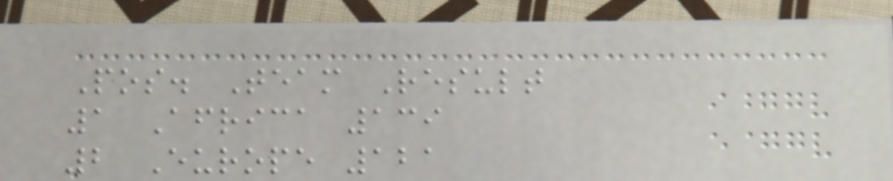Pos. Team Result
1 Africa 139
2 Europe 121
